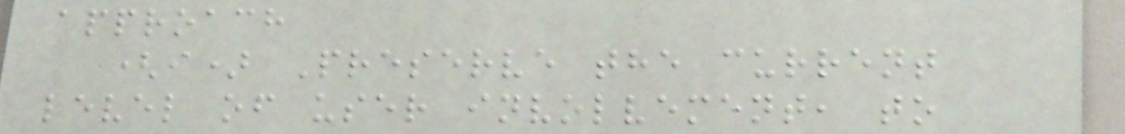approach
(i) Preserve the current
level of user involvement, to
